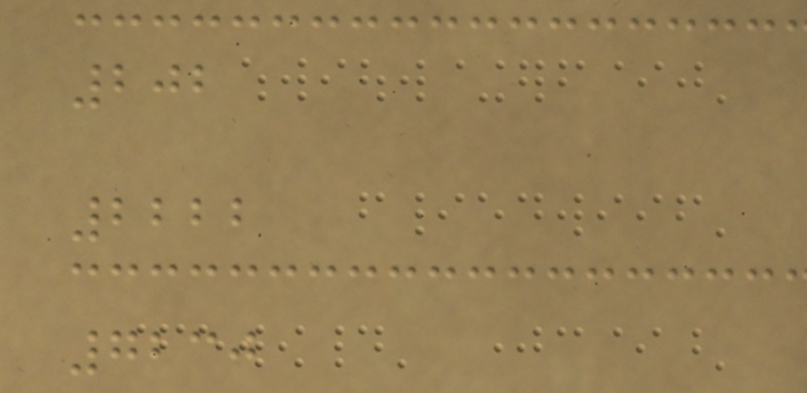202
2222
7230
